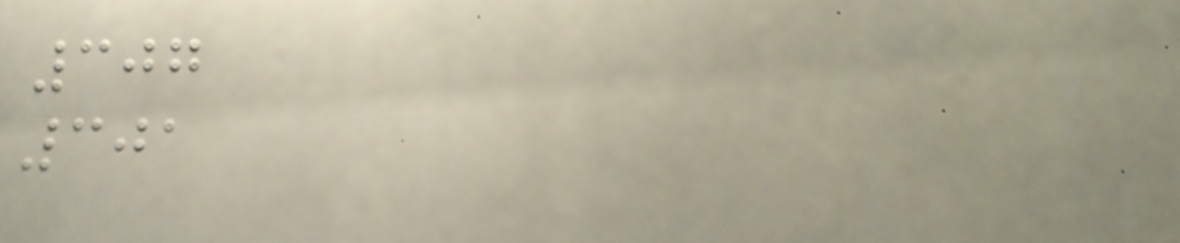307
301
